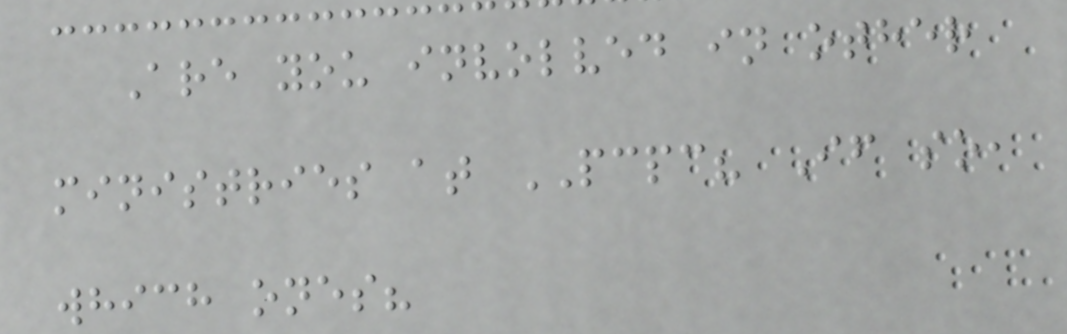Are you involved in other
ministries at PCPC? If so,
which ones?
